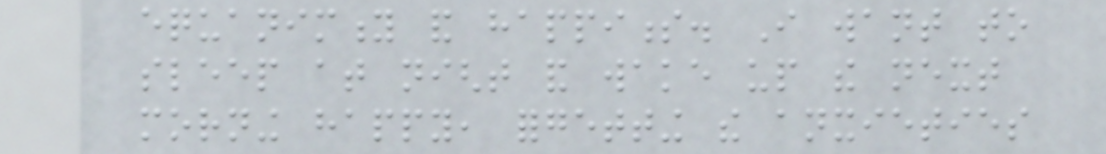equanimity and happiness. I want to
sleep at night and wake up the next
morning happy, forgetting the anxieties
